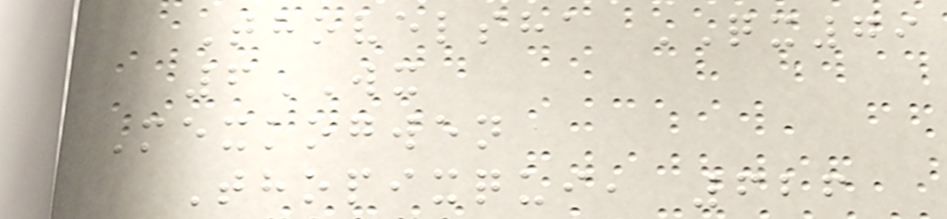Thovelsha QX79
6WX
Mexkogwen
Thopixqui, 626
